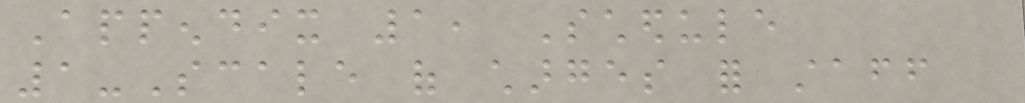Appendix 1, Schedule
1-Scale of charges for staff
